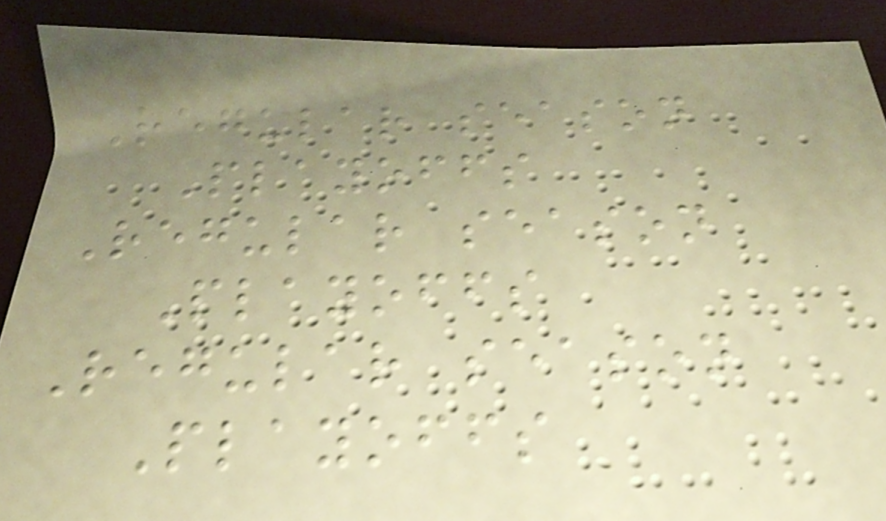Regular season
Playoffs
Regular season
Playoffs
Regular season
Playoffs
